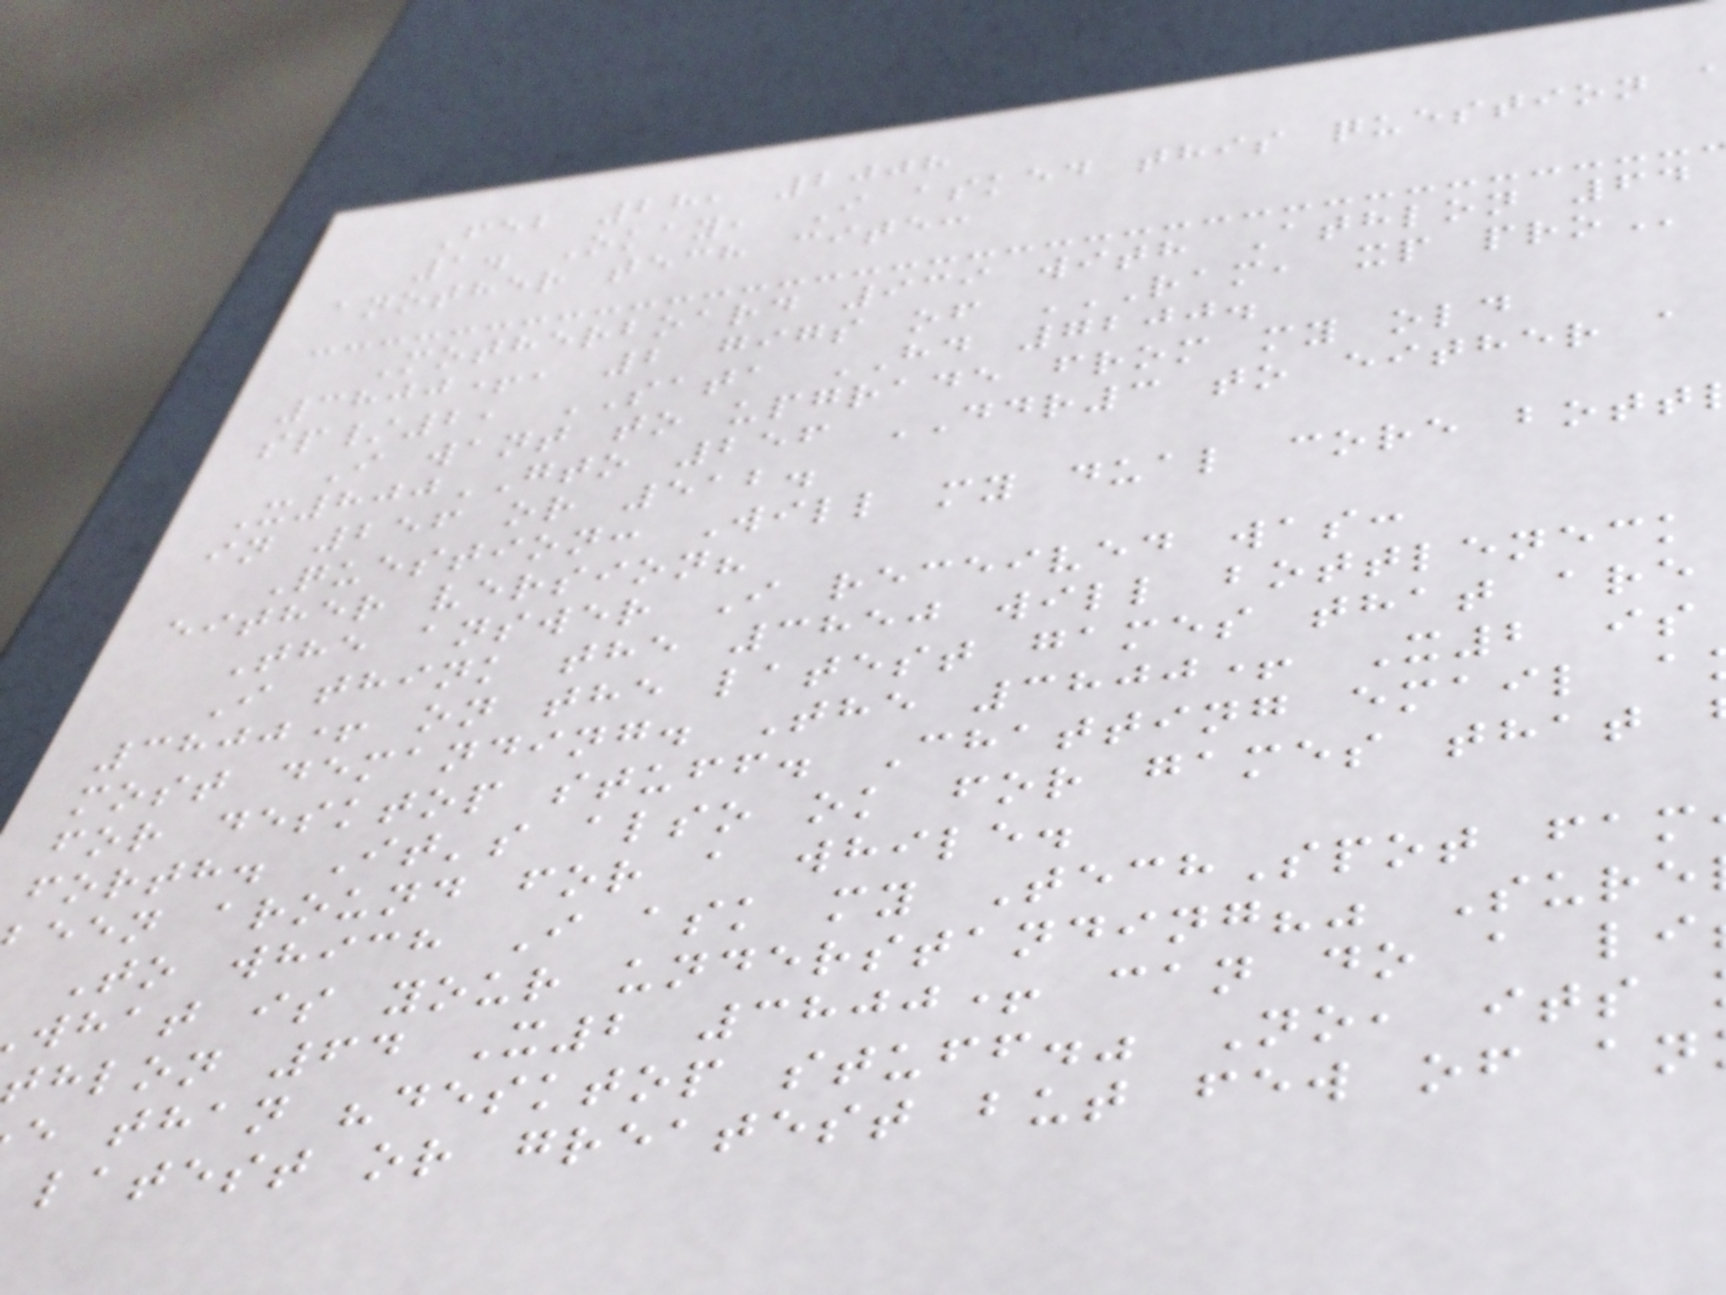Feb 28, 2008
1. Okay, I asked this question
another tech cite:
Motherboard 939 with Athlon 64
3800+, 2 gigs of RAM, XP PRO
sp/2, SATA HD 7200.
I want to upgrade from my old
X800GTO 256 DDR3 to either a
in 256 or 512.
Question: Will my dual core bott
either version?
The answer I received was:
I think the 3850 will bottleneck
3800+ on the latest games that are
most demanding. The 3800+ X2 is
for desktop stuff. Chatting email a
forth. It's also ok for games that
een around for a while.
To which I ask my TechSpot fam
what is your understanding?" Sure
thlon 64 X2 3800+ can do a li
e than "desktop stuff." No, its
latest or greatest but few of an
